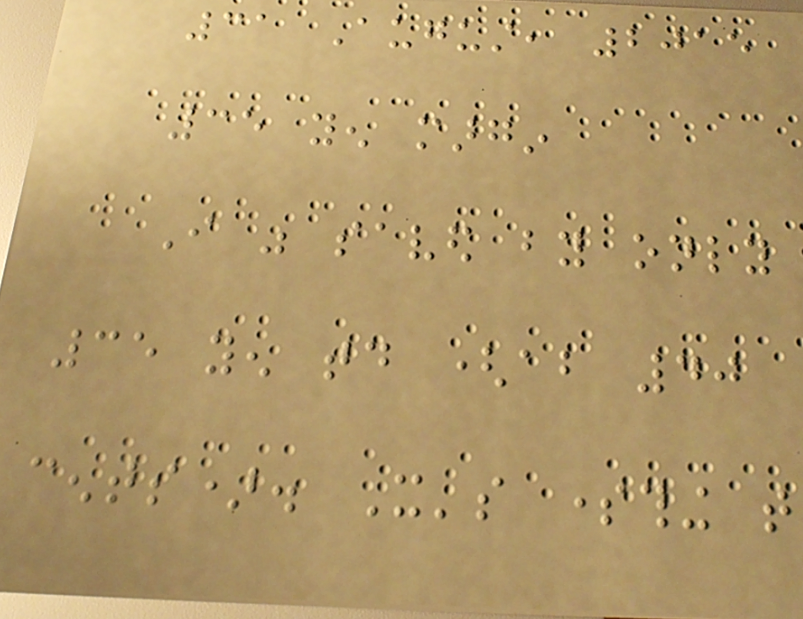31 August, 2015
35 yen margin
I was saved by only
35 yen today (about 40
cents). It's something that
